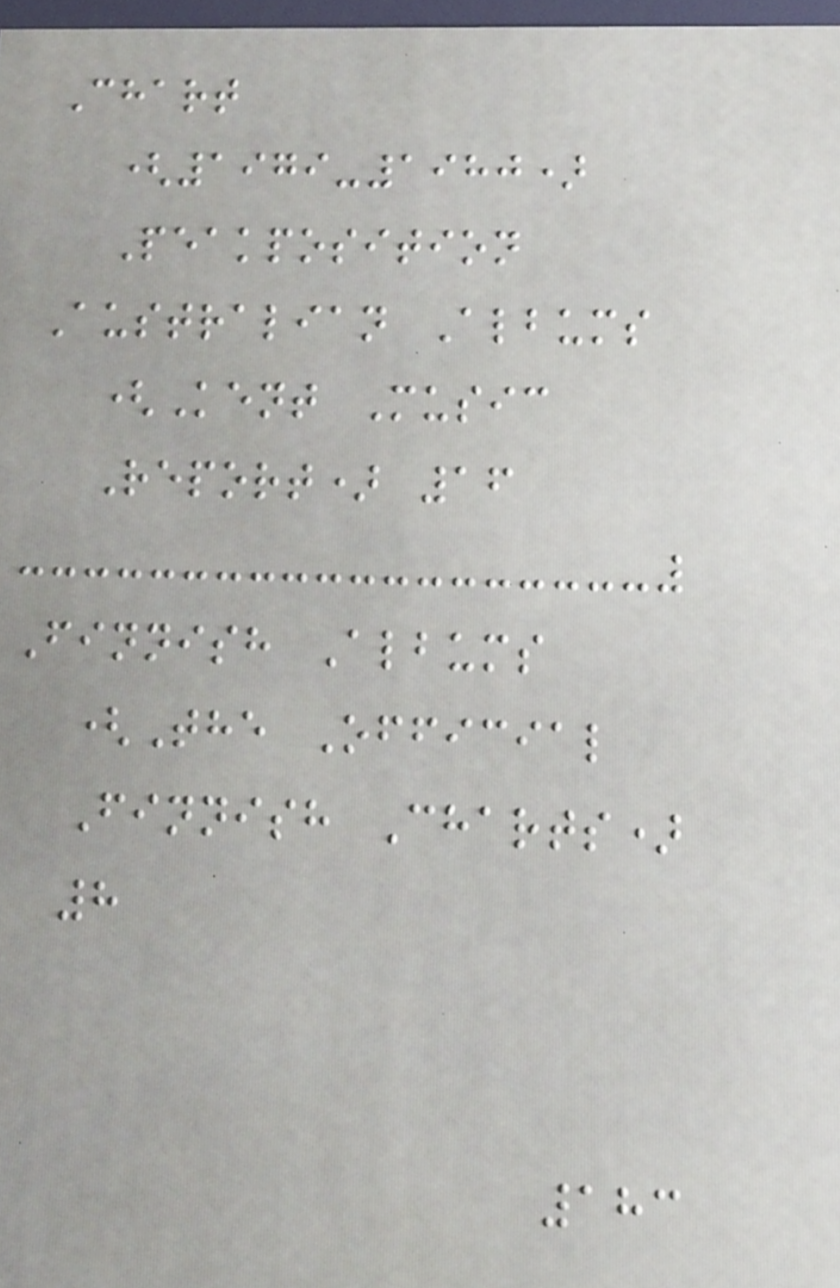Chart
(1979-1980)
Peakposition
Australian Albums
(Kent Music
Report) 16
Finnish Albums
(The Official
Finnish Charts)
8
183
